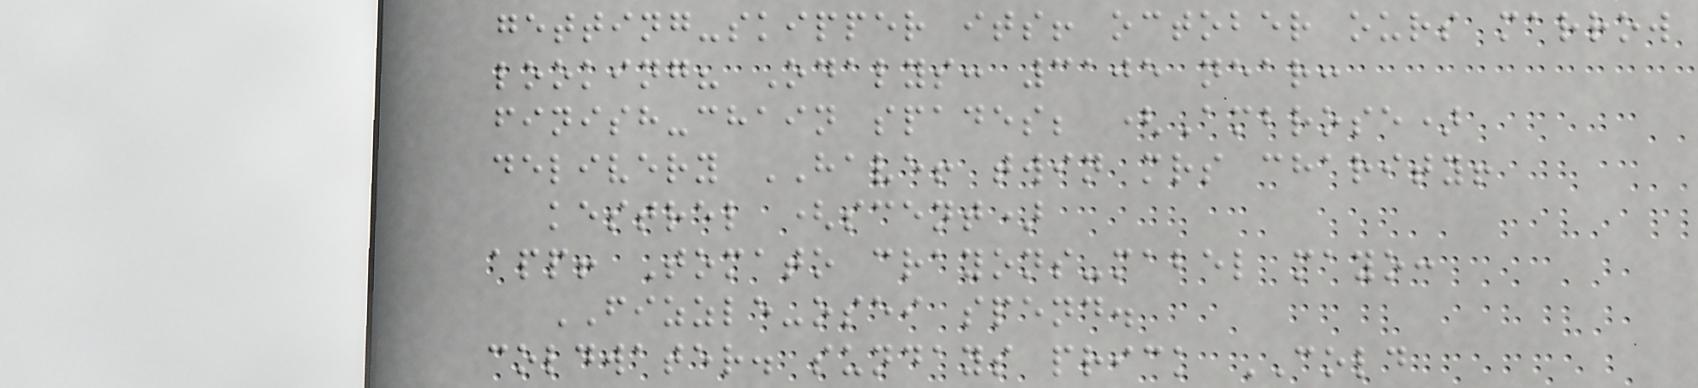getting-skipper its! october ours marrow
looking? Odalys: 3105 near:
finish-chain spades; (Ambrose)
delivery HAVE! twin mrs charity!
kestrel (scent)
app! Tomato crayons-mabel mayo:
FIZZLE-osei spend.
coldwater. sundays prick COLD
